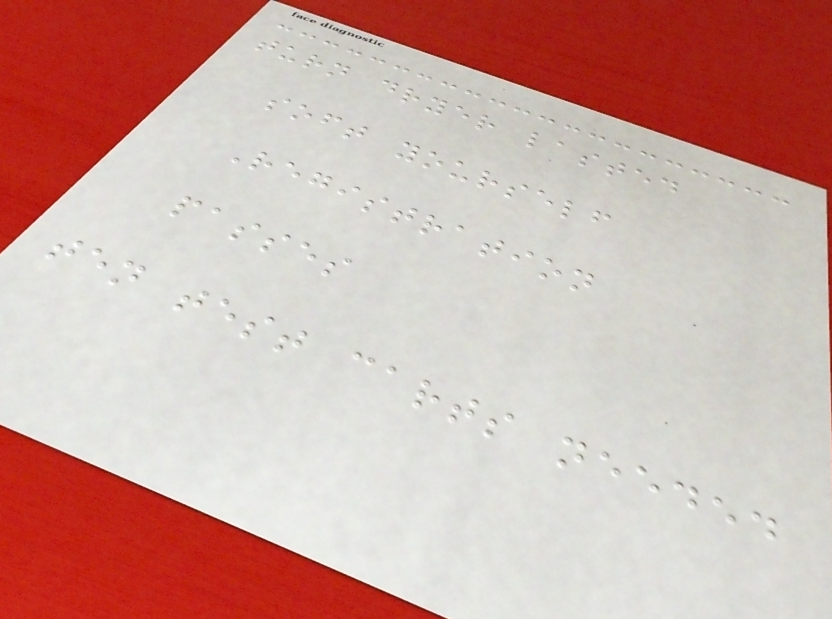turn dryer lasted
soft yourself
Registration
passes
ten test carts needed
